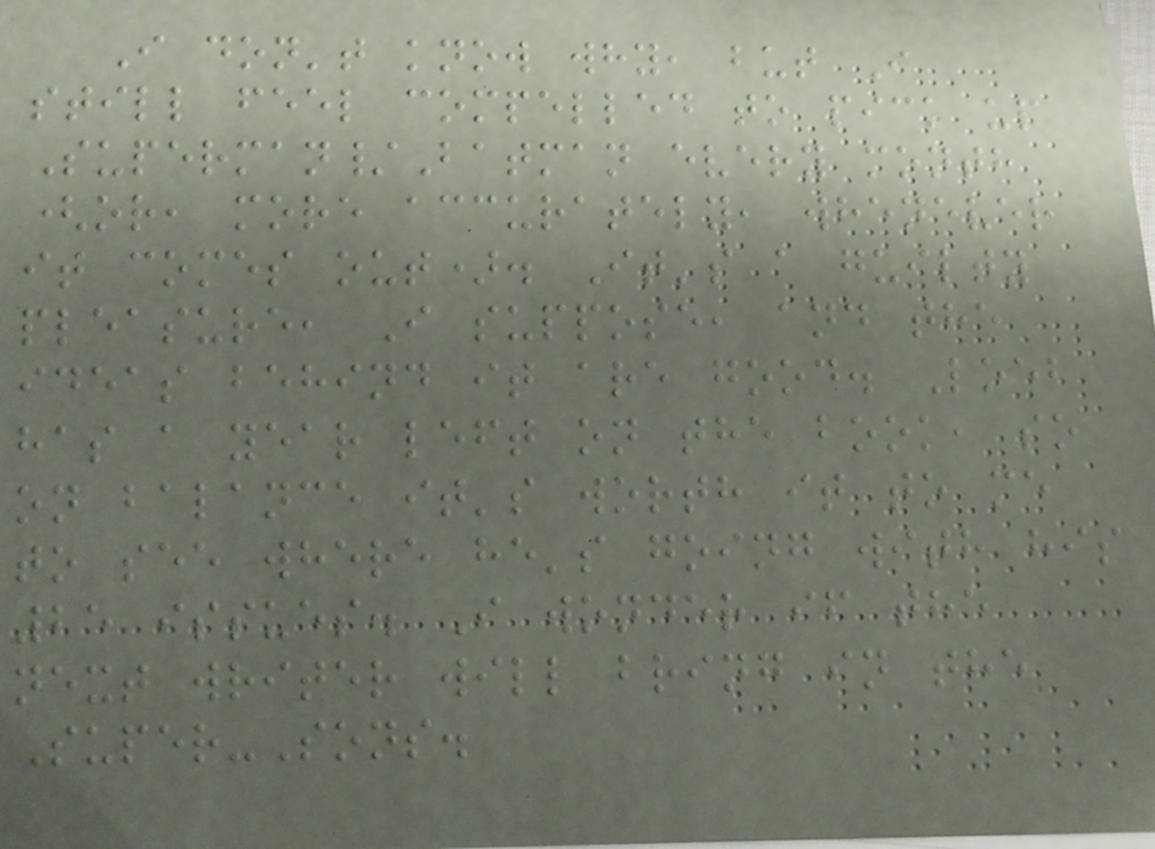I don't know why, but I
still feel compelled to pick up
Superman/Batman every month
(or, more accurately, whenever
it comes out). It's a guilty
pleasure, I suppose, and the
ideas behind it are good. Loeb
has a year left on the book, so
on balance it's worth it to me
to see where he's going with his
25 issues. I wonder if the
next writer will bring in the
Super-Sons.
